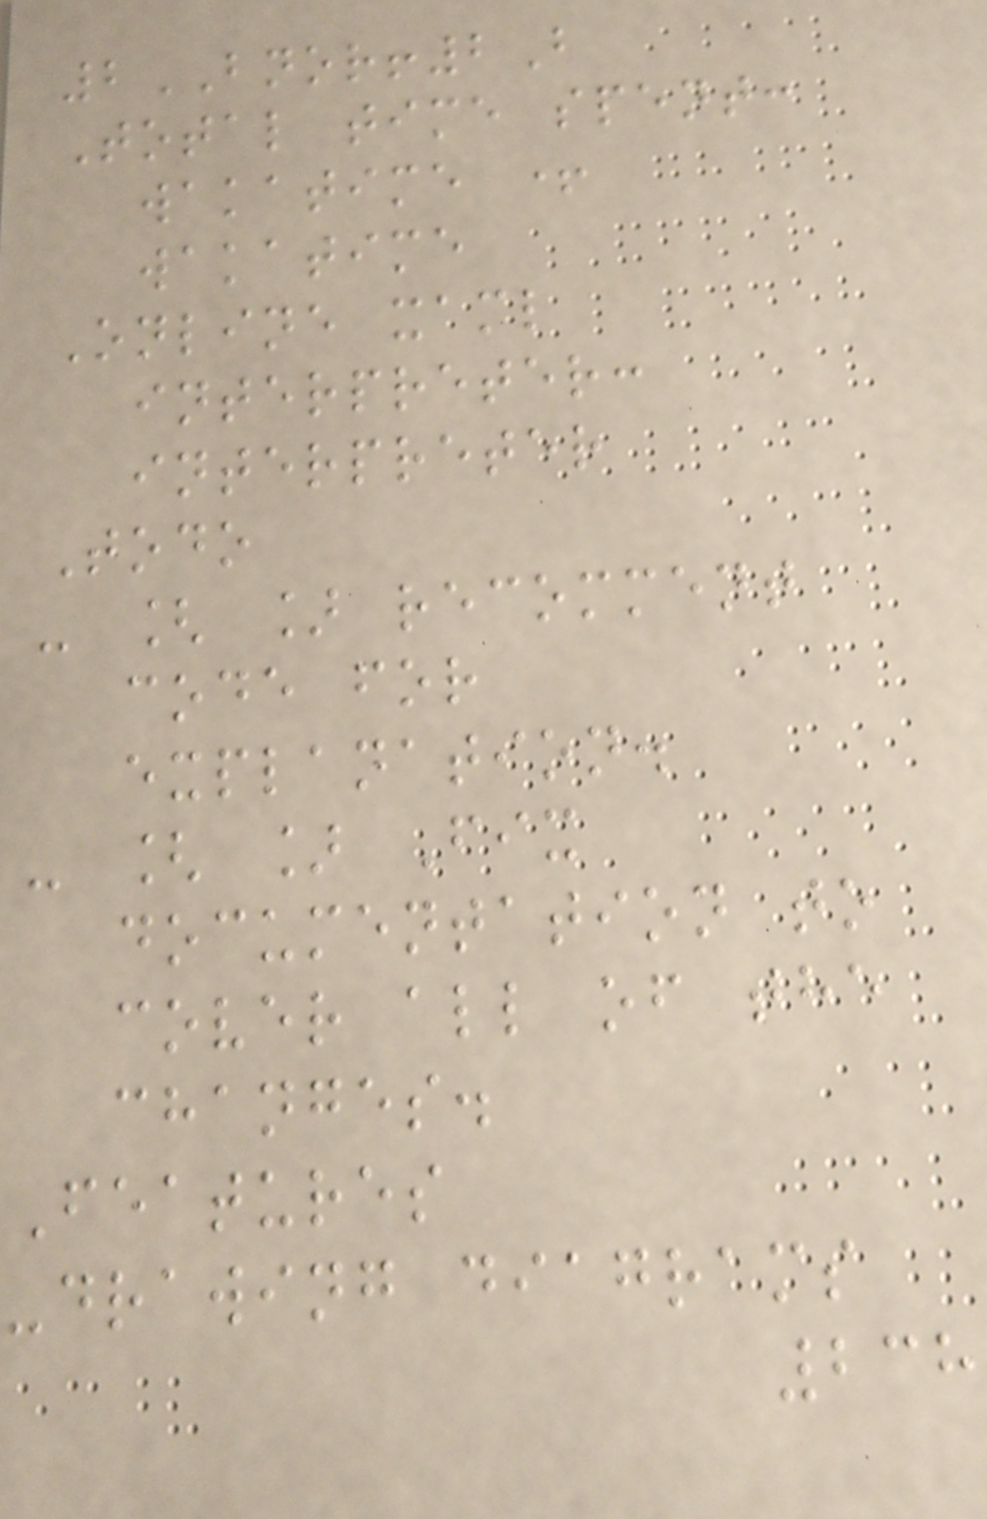2BNOR!2B
Total time spent:
wakatime +
wakatime
Online xaml
interpreter:
interpreter
Todo
- [ ] recomment
code for
explanation.
- [ ] Fix
documentation to
cover all of the
changes.
Features
-drawing diagrams
238
